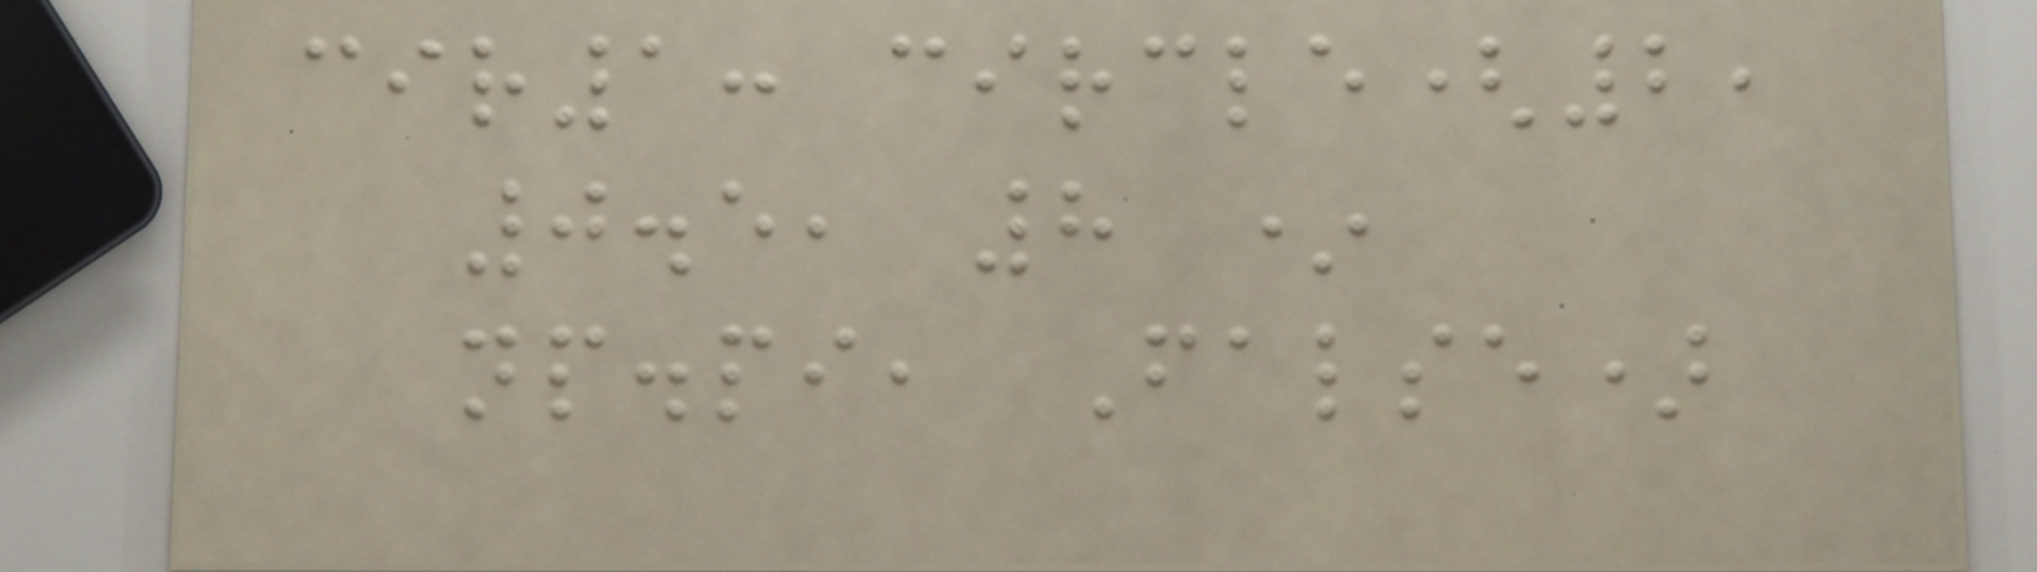cir1: circle(2,
0.5, 8 *
np.pi, False)
